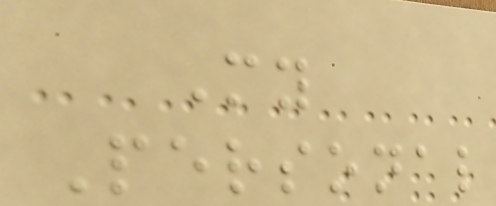My
Personal
